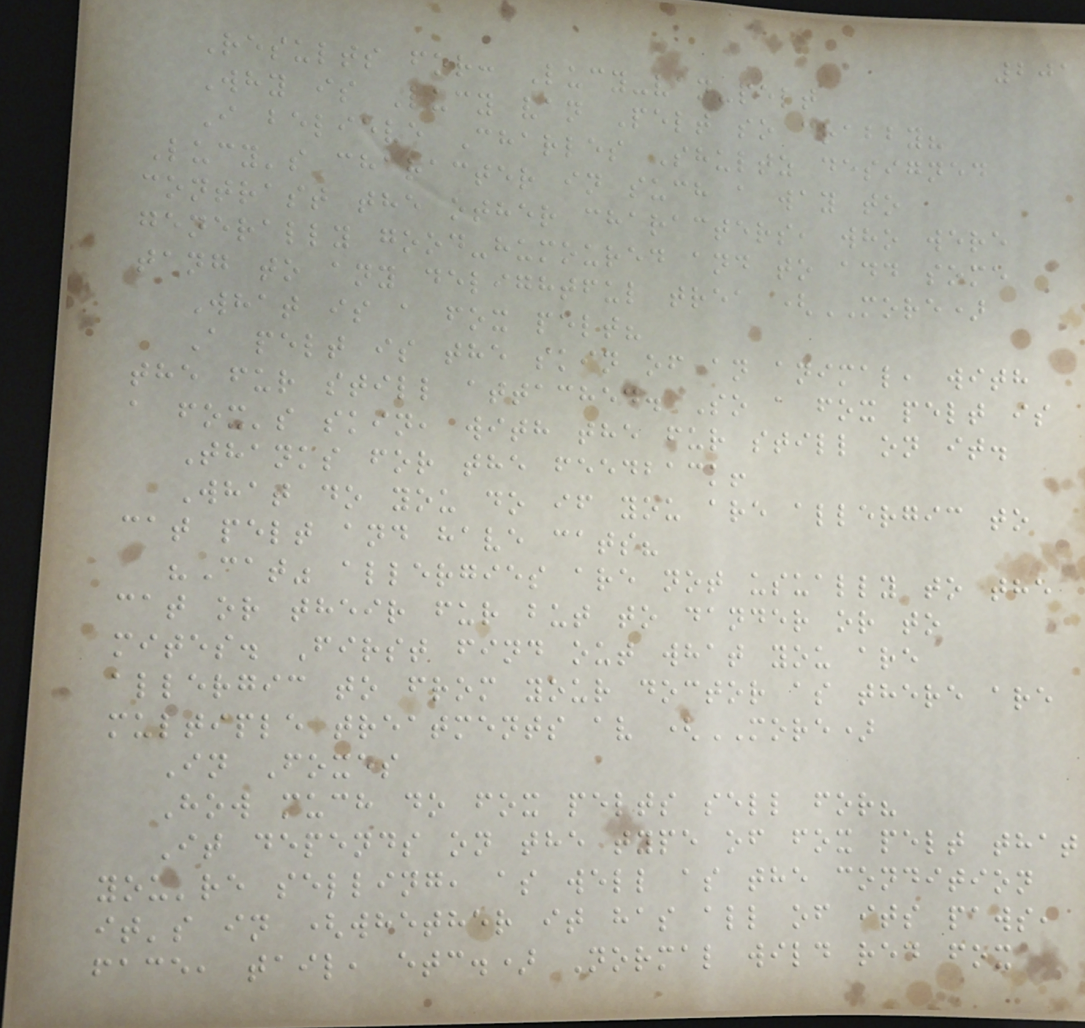201
Results for: Lucy-van-pelt
Why is Lucy van Pelt so crabby?
I believe Charles Shultz designed
Lucy's character in such a way to
contrast the other characters, who were
generally good-humoured and to add some
tang to any delightful trea (MORE)
What is a fox pelt?
A pelt is the skin of an animal, with
the fur still attached. So a fox pelt is
a fox's skin, with the fur still on it.
Thanks for the feedback!
What do you do if you are allergic to
cat pelt and have cats?
"Cat" allergies are not usually to the
cat or their fur but to dander or to
mites. First find out what you are
allergic to from your doctor as there are
multiple treatments av (MORE)
In Foxes
How much do fox pelts sell for?
It depends on the type of fox pelt that
you're selling, as well as the condition
it's in (whether it has all of its paws,
face, tail, etc.) Normal wild red fox
